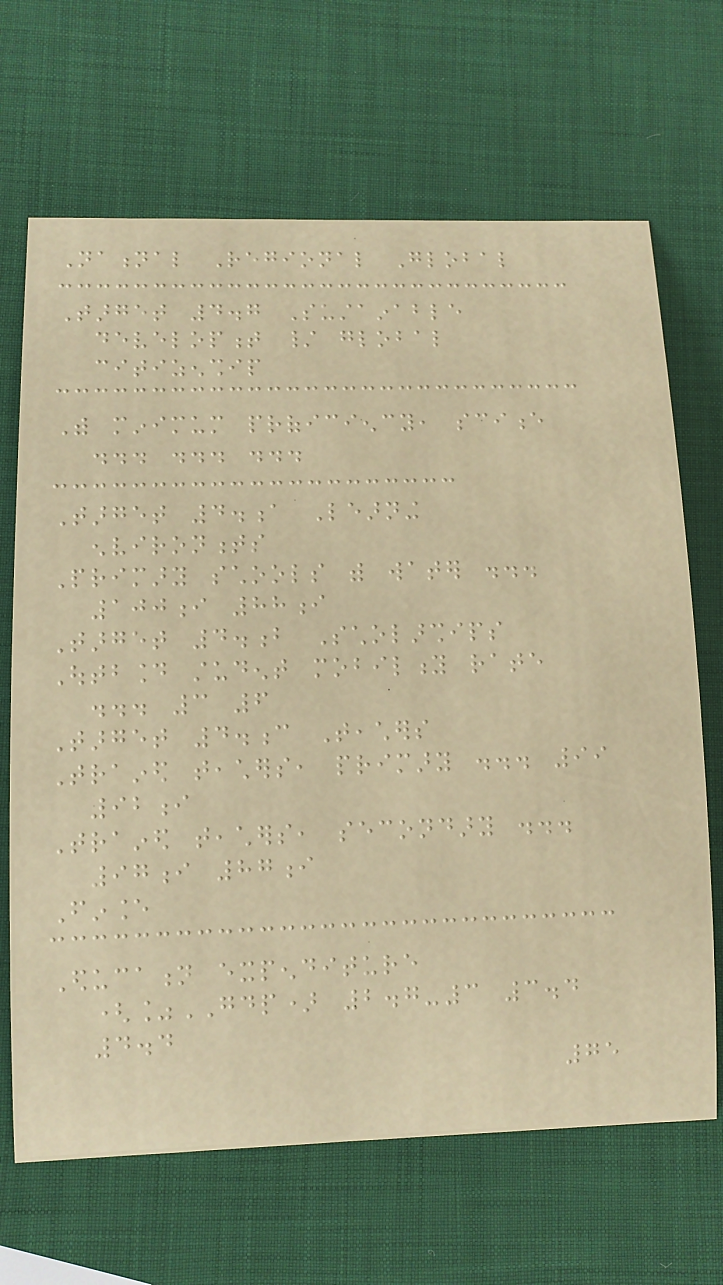National Regional Global
Target 4.7 Sustainable
development / global
citizenship
With minimum proficiency, science
... ... ...
Target 4.a Learning
environments
Primary schools with water ...
100i 88i
Target 4.b Scholarships
Outbound student mobility rate
... 3 6
Target 4.c Teachers
Trained teachers, primary ... 99
92i
Trained teachers, secondary ...
97i 87i
Finance
Education expenditure
(%GDP) 2.7-3 3.4
4.4
75
